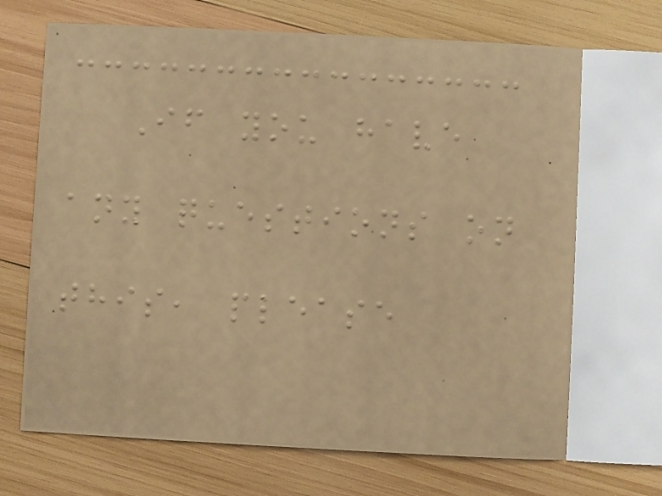If you have
any questions on
this, please
